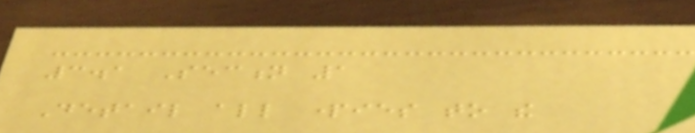3.1 Section 1
Detail all parties to the
